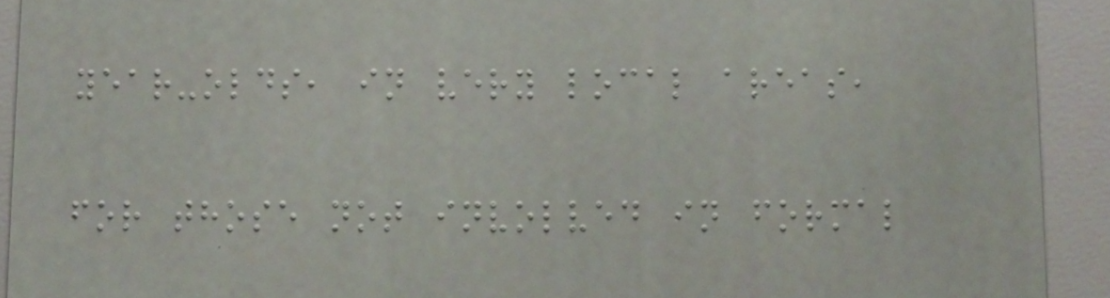year-olds, in very local areas,
for those not involved in formal
